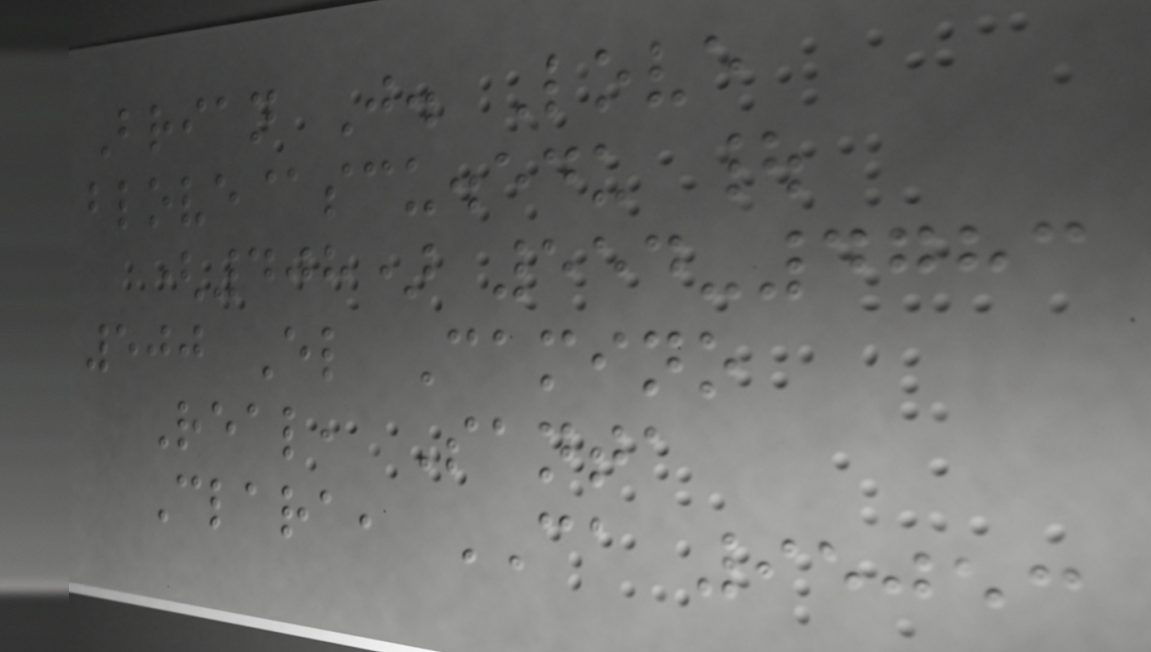Brian J. Love
blove@scu.edu |
(408) 554-4783
500 El Camino
Real, Santa
Clara, CA 95053
